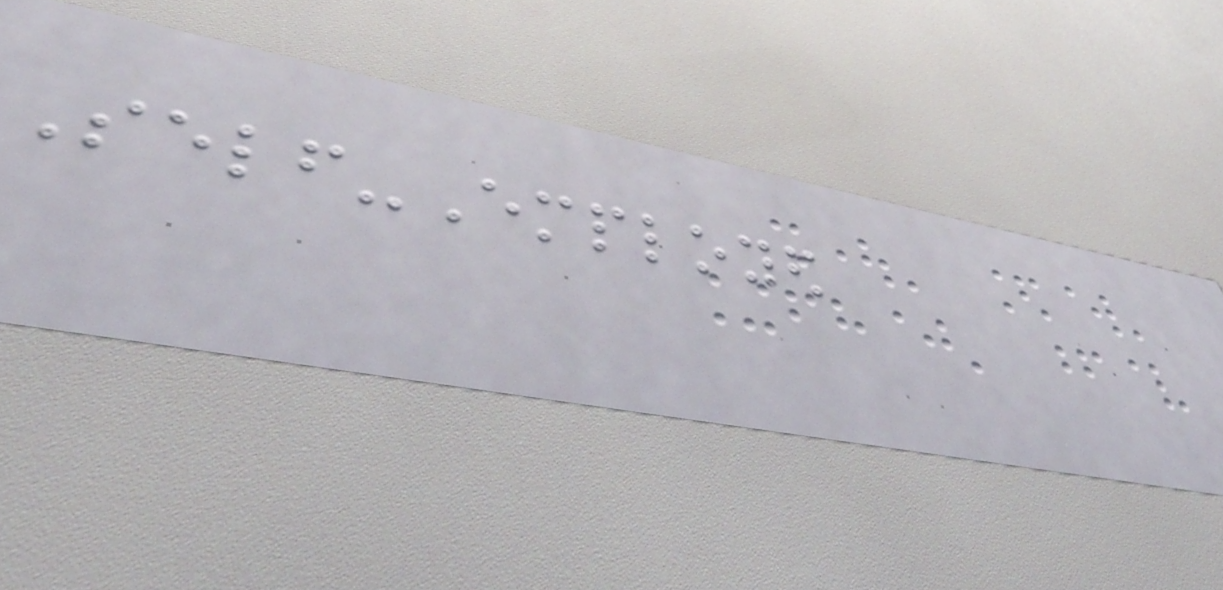Self-Employed
